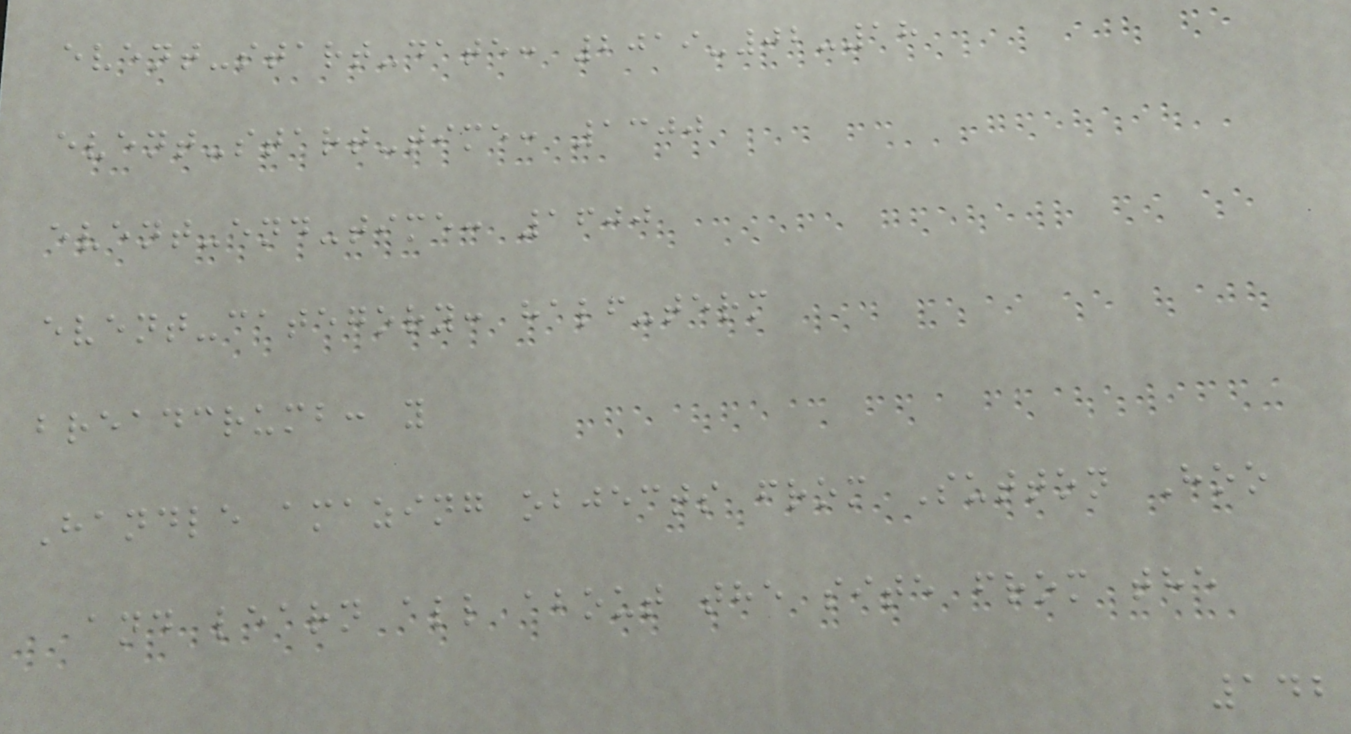event-start-date: 2019-02-18
event-start-time: 1300
event-end-time: 1600
event-category: half-term
breadcrumb: y
Handle amazing objects from Sutton Hoo
and learn all about the site from the
142
